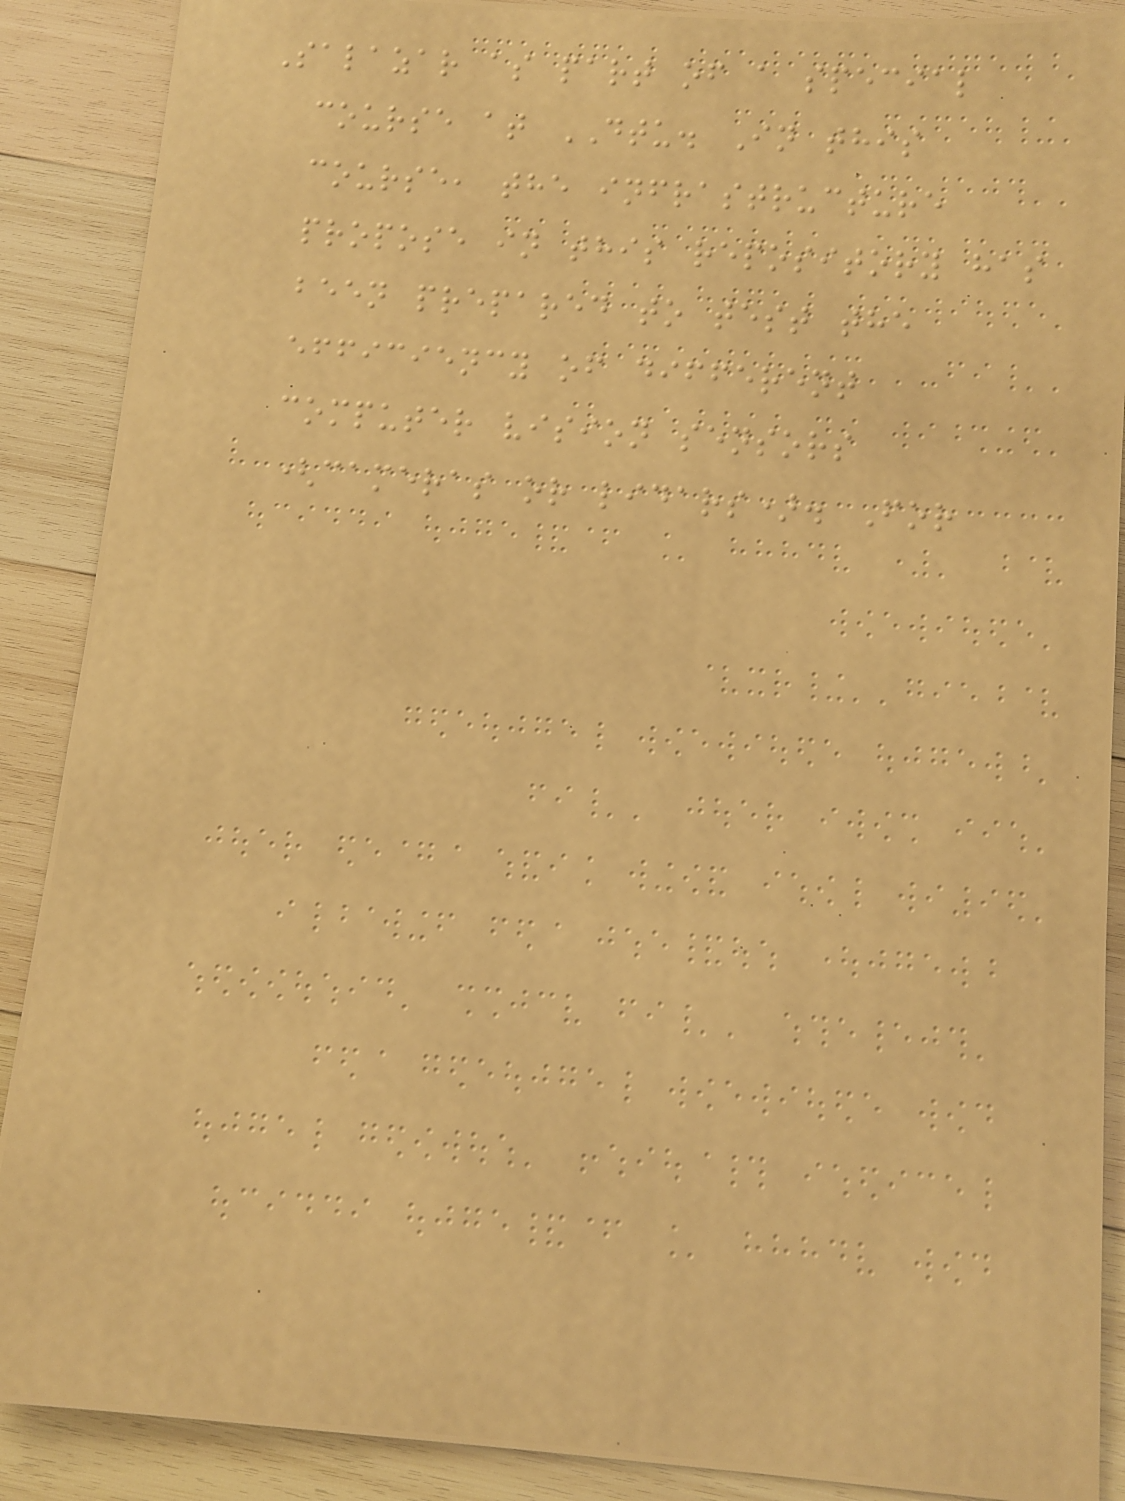Salazar as part of a special
course at DTU. In this
course, the infrastructure
propose in this repository has
been prepared to test the
efficiency of different
computer vision sensors
(cameras or lidars). For
